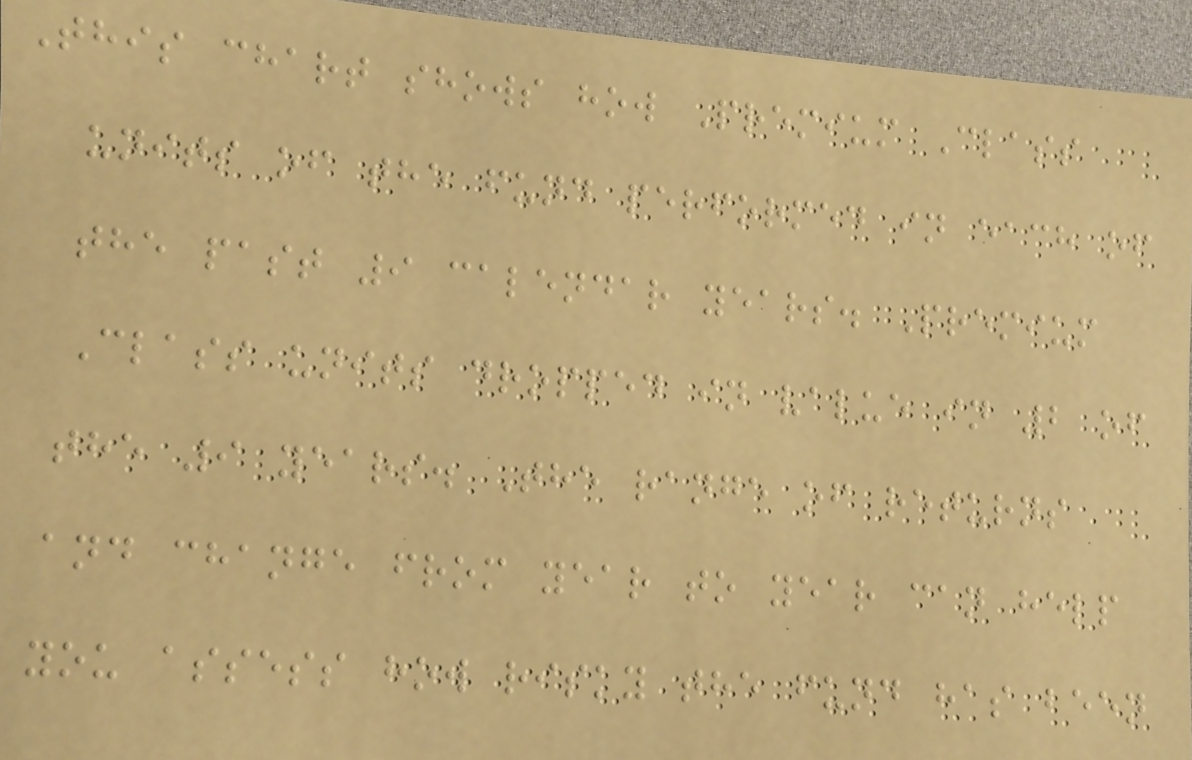This chart shows how Premium Class
units of the fund performed in each of
the past 9 calendar years. Premium
Class units dropped in value in 2 of
the 9 years. The range of returns
and change from year to year can help
you assess how risky the fund has been
